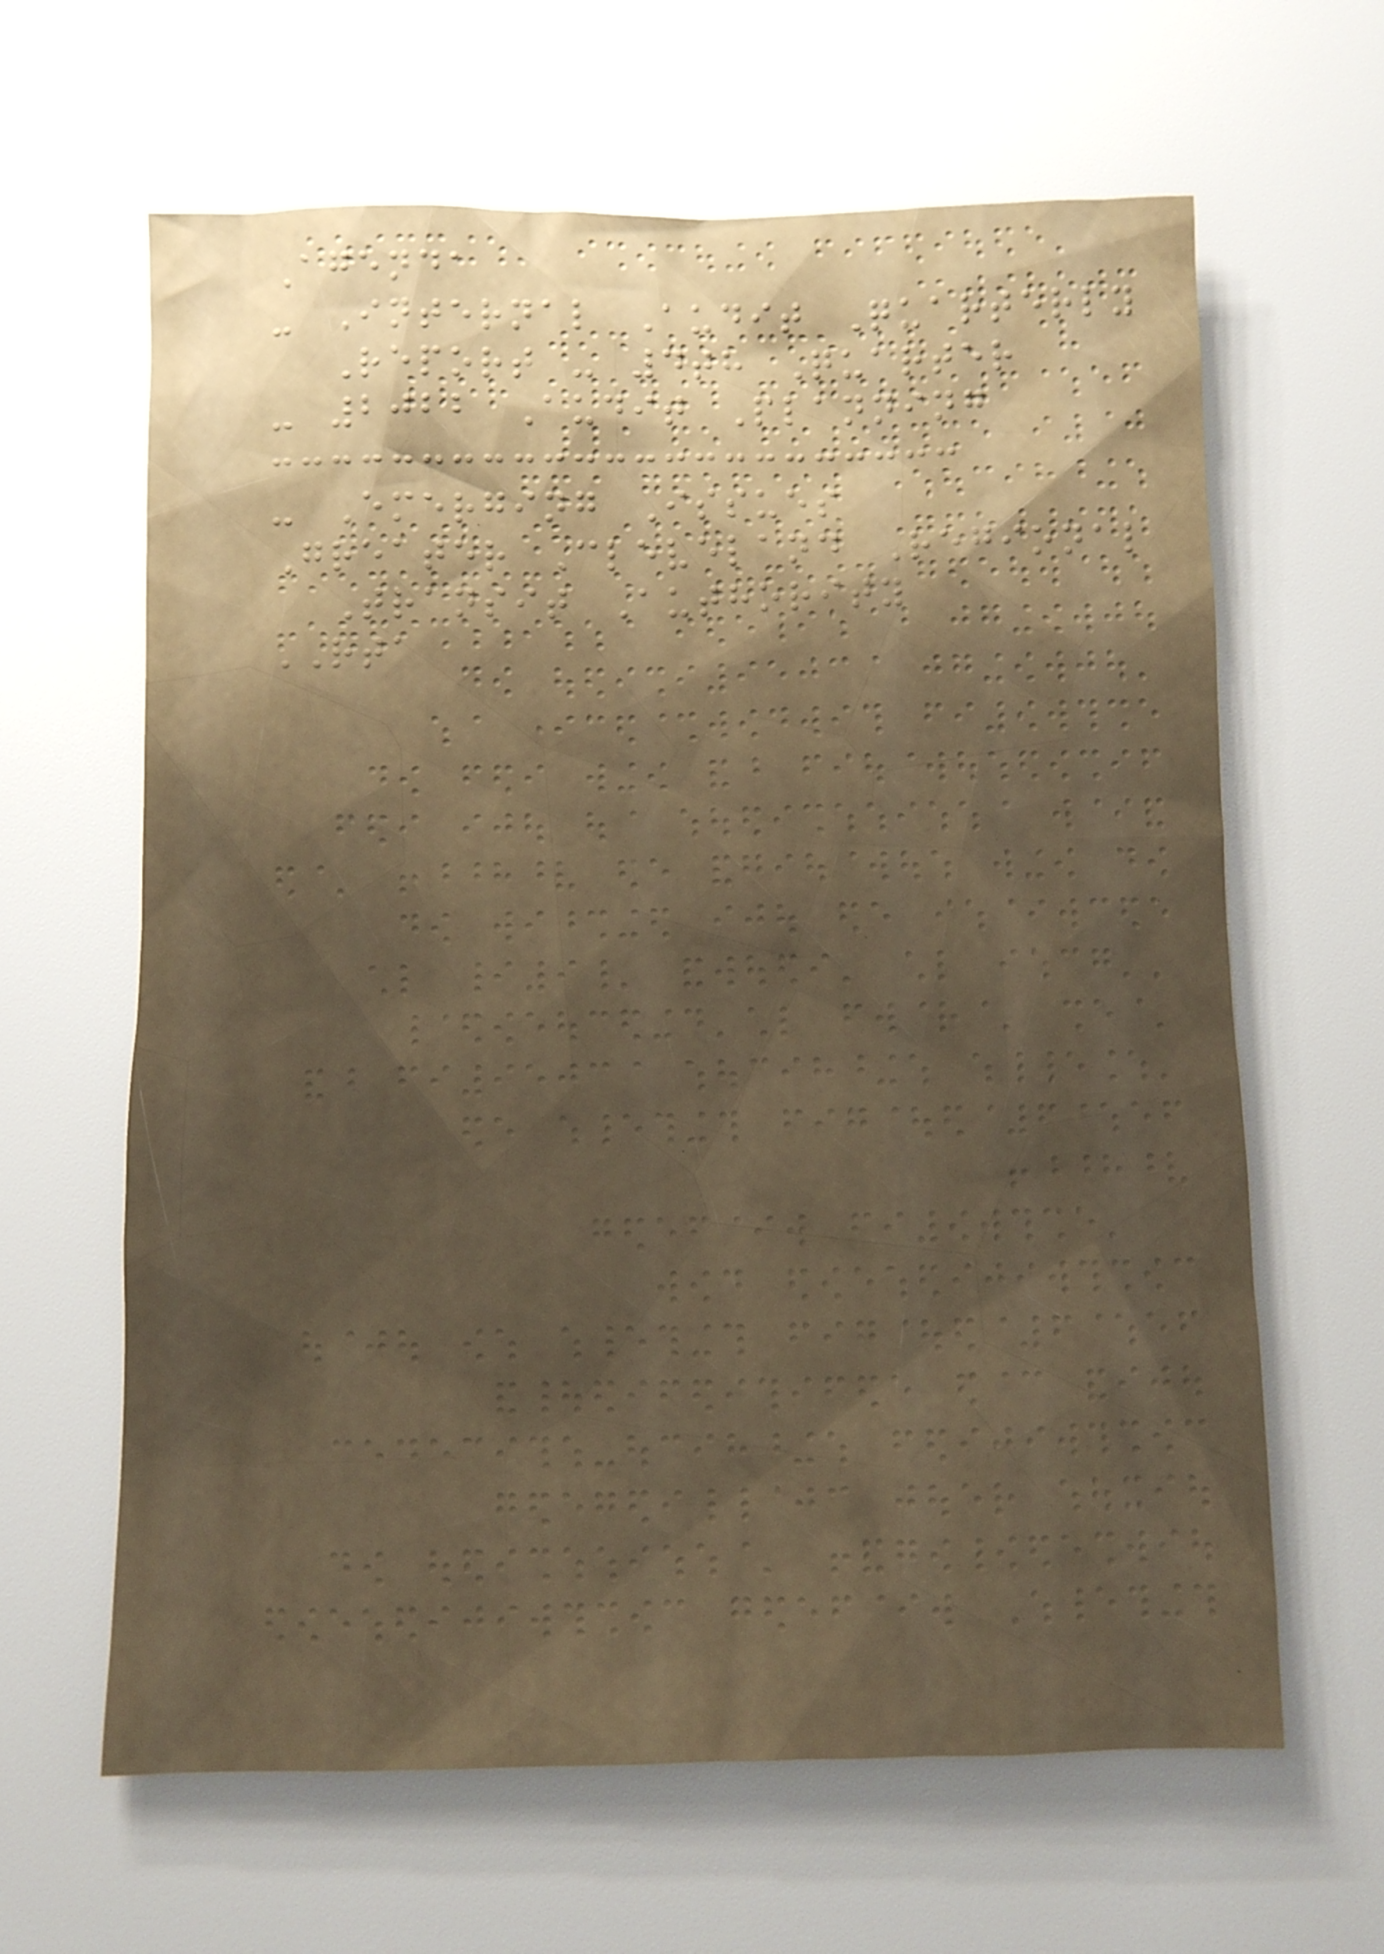Agenda
- Internal Audit Quarterly
Report - 4th Quarter
- 2022 Audit Planning
- Emerging Issues
Greater Cleveland Regional
Transit Authority
RTA
